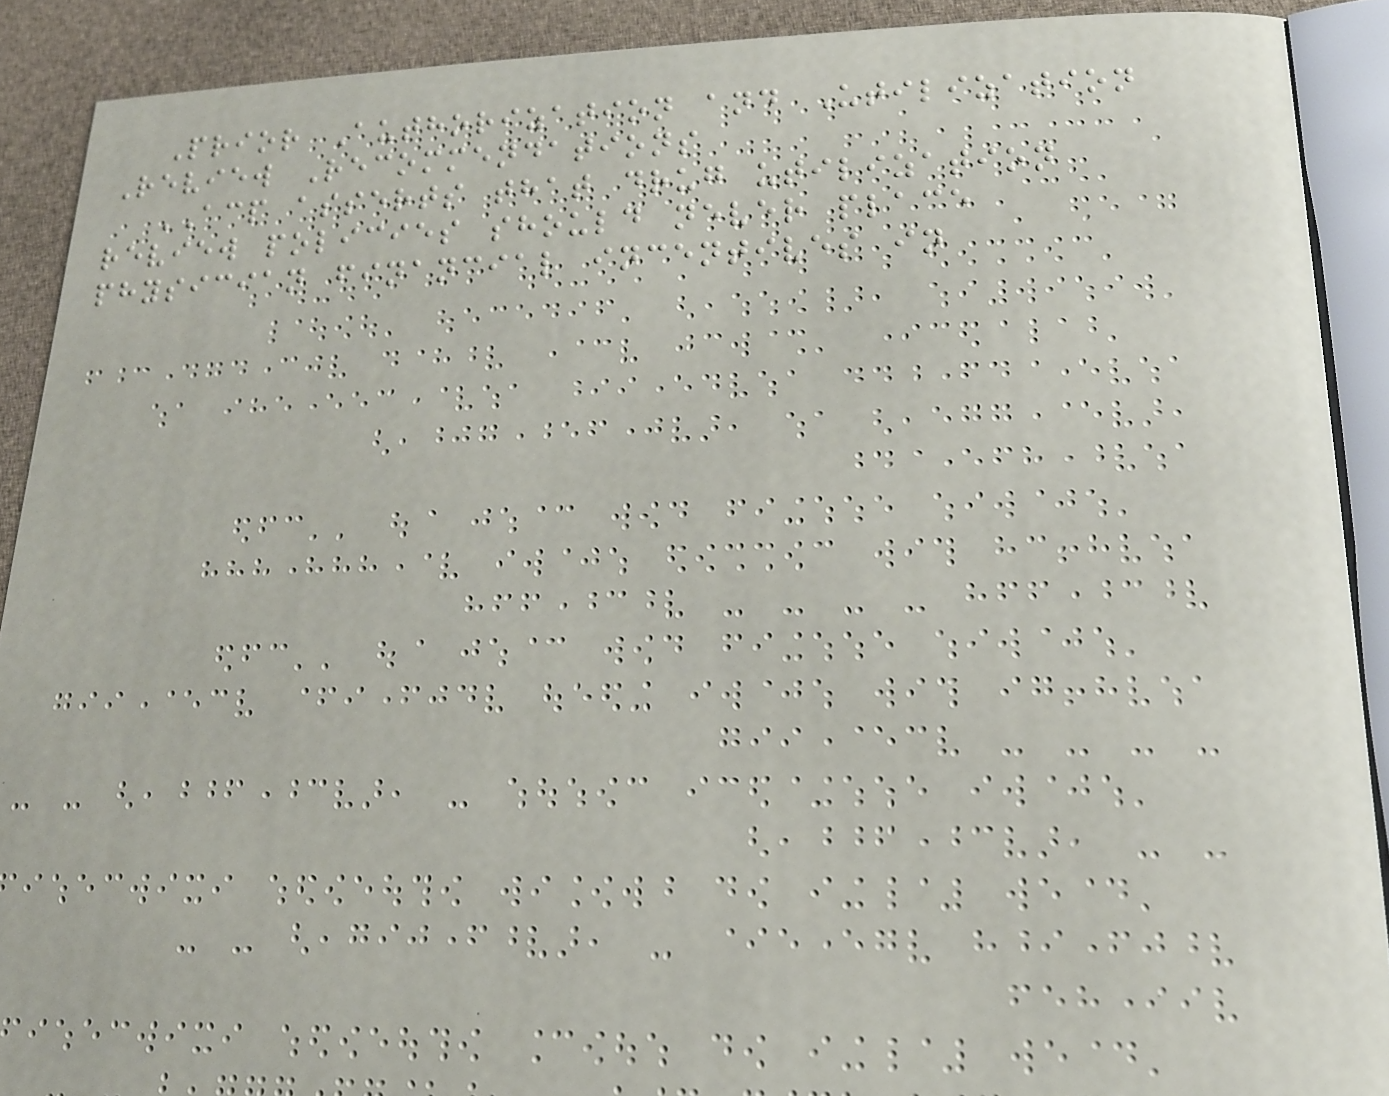Prior Authorization and Utilization
Review Recommendations
ACP asserts that drug utilization
review policies should never place
physician financial incentives in
